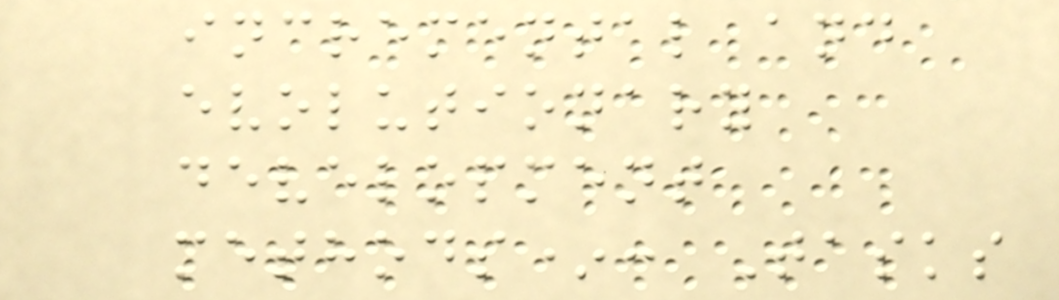incremental and
evolutionary
development
methods*: Tasks
